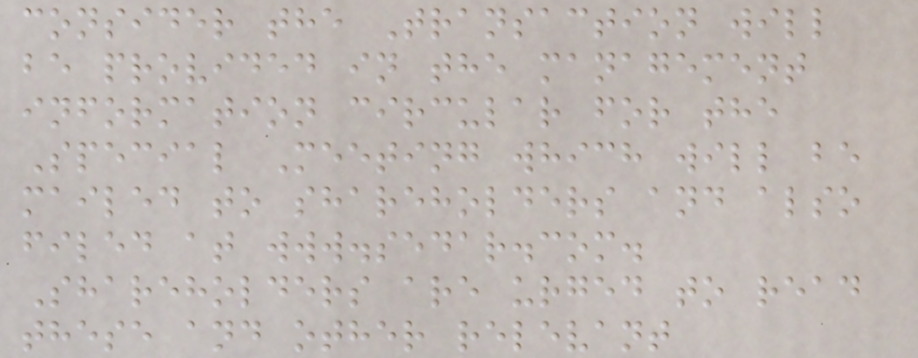consider the Transaction will
be provided in the management
information circular for the
Special Meeting which will be
mailed to shareholders and also
filed at www.sedar.com.
Shareholders are urged to read
these and other relevant
